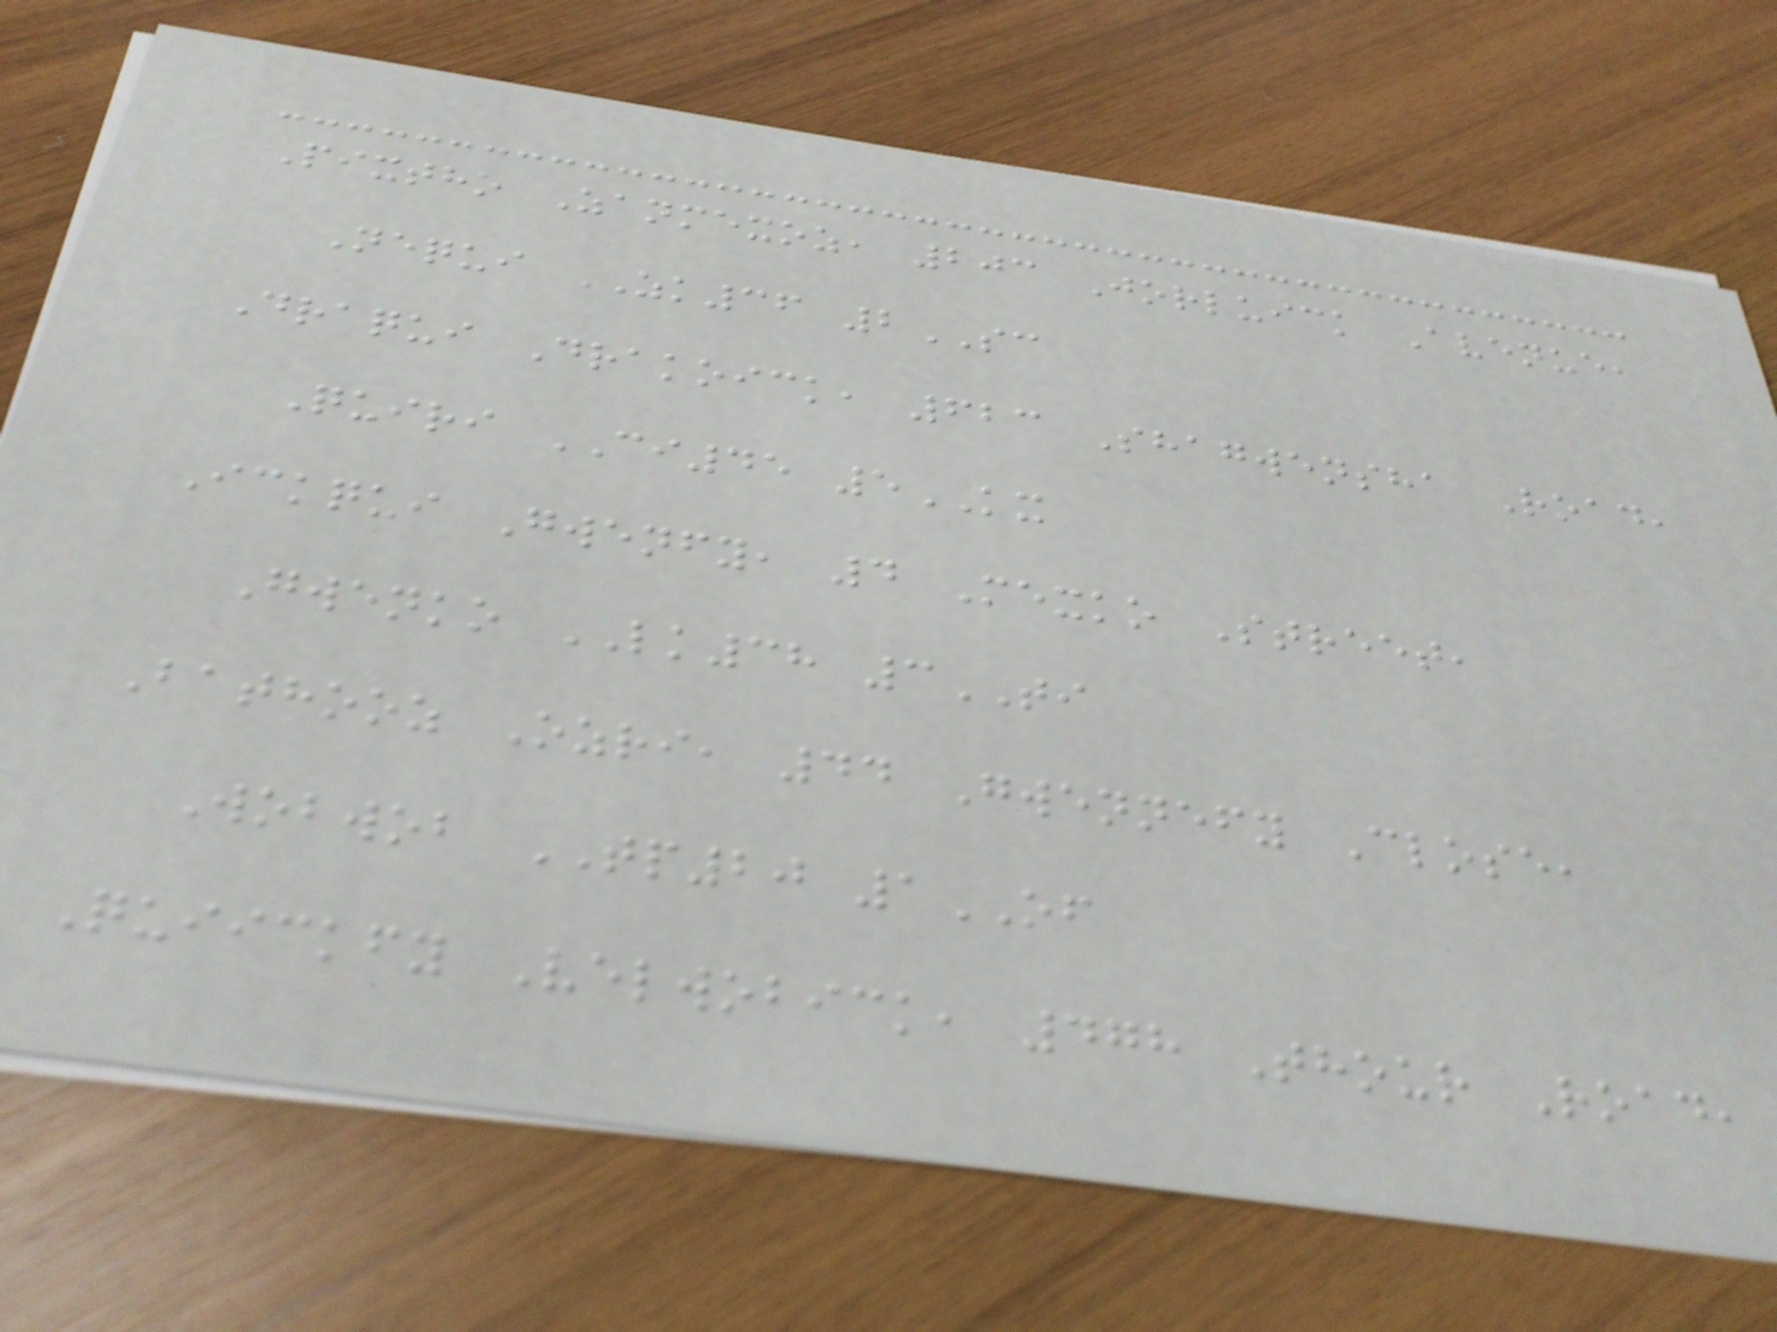Pixtho Zanmexoz, 203 Jorluick Avenue,
Nequi ZK36 2SC
Draqui Drakoick, 623 Shagwensha Road,
Quiri CI45 5KX
Ickqui Gwenfy, 4 Mexko Street,
Gwenko LK38 3TI
Bathooz Ozri, 44 Gwennefy Close,
Wobwob TP20 1OF
Quiickfy Velwobick, 478 Thour Road,
